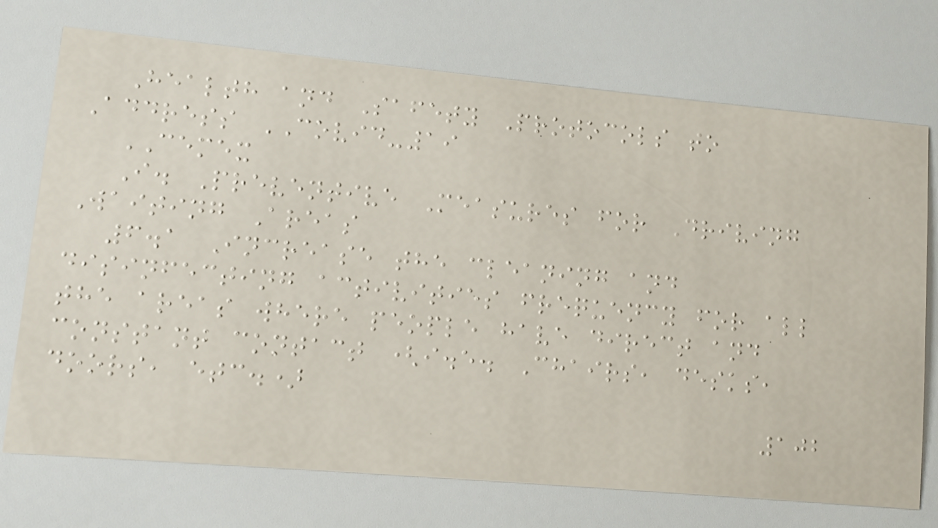Health and Safety Protocols to
Address COVID-19
CEMEX
I. Preventive Measures for Driving
Waiting Areas
6.1 Increase the cleaning and
disinfecting activities frequency for all
the areas where people have direct and
constant contact (i.e. Chairs, desks,
doors, etc.)
102
